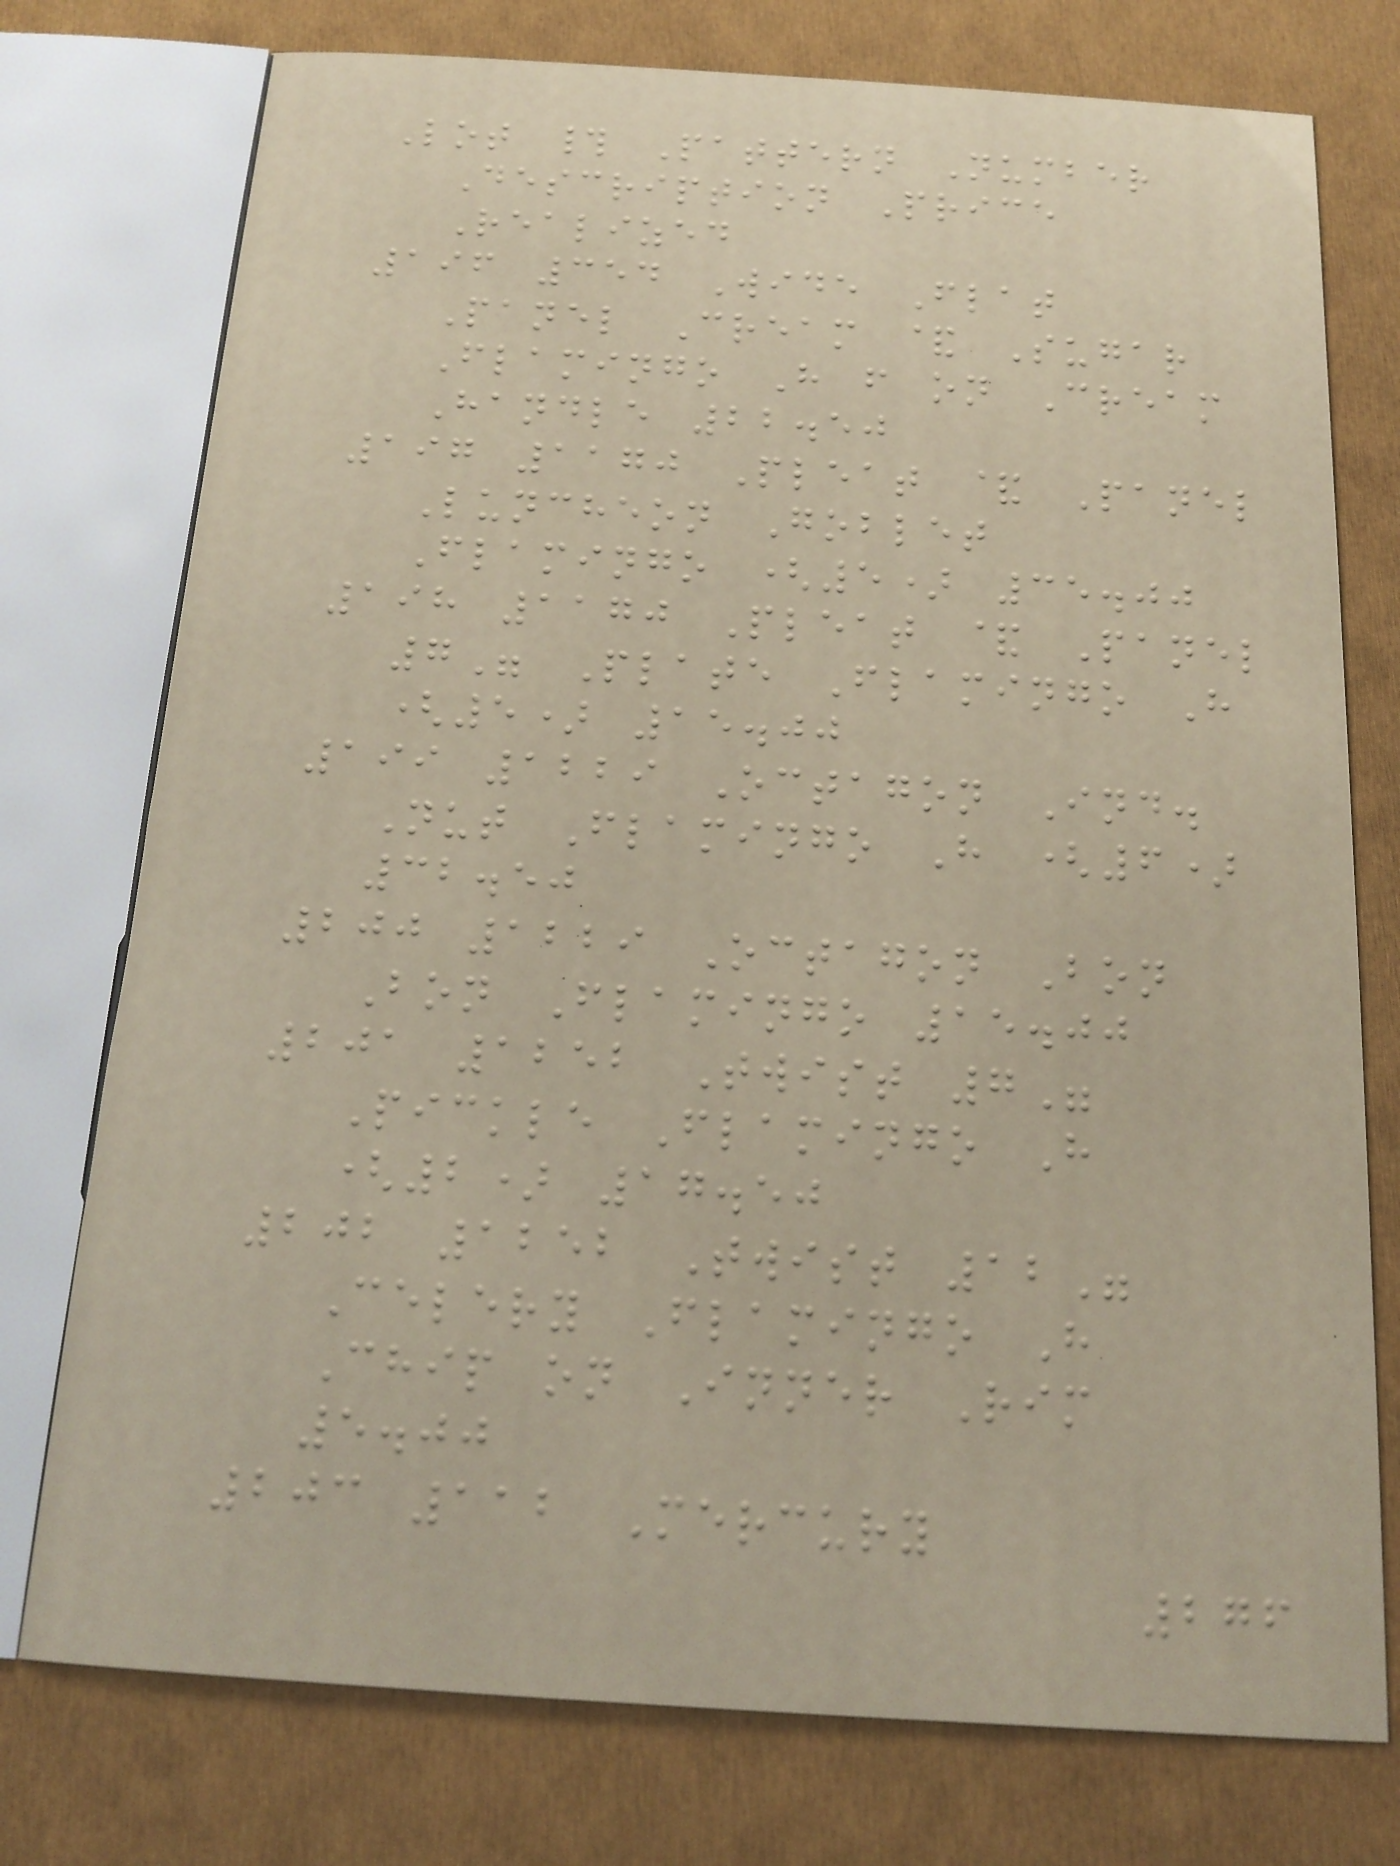Lot # Pattern Number
Description Price
Realized
196 354 Wide Flat
Panel Cream & Sugar
Flamingo H f on Cream
Handle 22.50
197 1170 Pleat & Panel
Luncheon Goblet
Flamingo (5) 35.00
198 1170 Pleat & Panel
7" Plate Flamingo H
(5) 15.00
199 1229 Octagon Ind.
Nut Flamingo H (6)
32.50
200 1229 Octagon Bon
Bon Flamingo 15.00
201 1252 Twist 7"
Pickle Flamingo H
(2) 17.50
202 1252 Twist 12"
Celery Flamingo H
Chip on Inner Rim
5.00
203 112 Mercury
276
